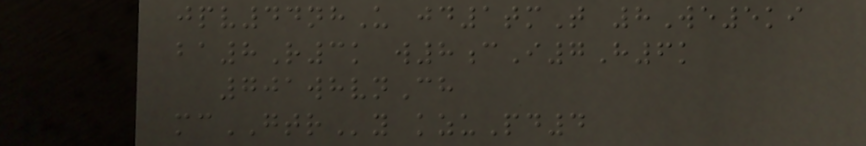jpv44nhU jd1tmT 8We5ki
ba8R3k w8cI7H6k
701whvnCh
mcGTRy kzuPd4
